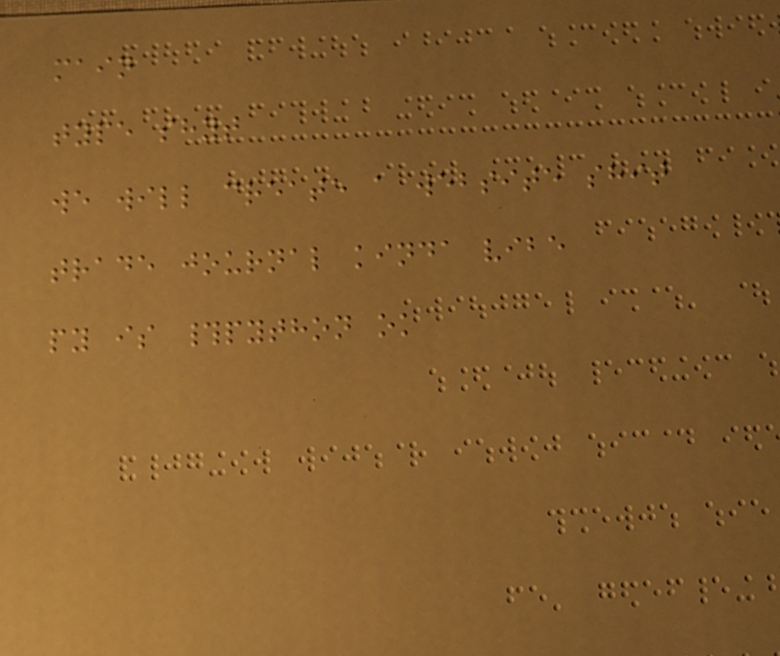main
type shyt
we will create a website shit
trade journal kinda vibe
py is #python ok
